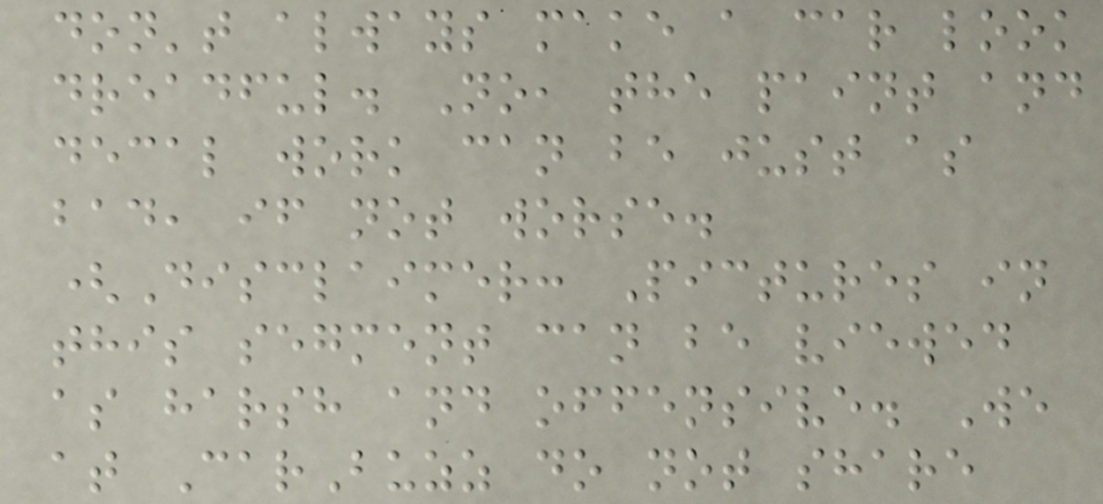don't always make a car look
dreadful. No, the paint and
decal work can be just as
bad, if not worse.
(Disclaimer: Pictures in
this segment can be viewed
as harsh and offensive. We
at CarBuzz do not share
